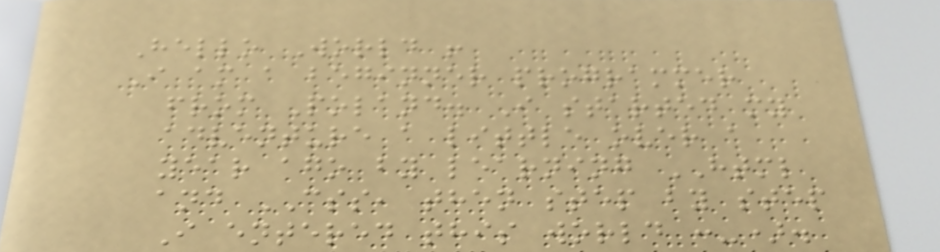Hello World !
I am a beginner programmer
from Poland. I started my
adventure a little over a
year ago by learning HTML
and CSS, then step by step
I entered this world :-).
